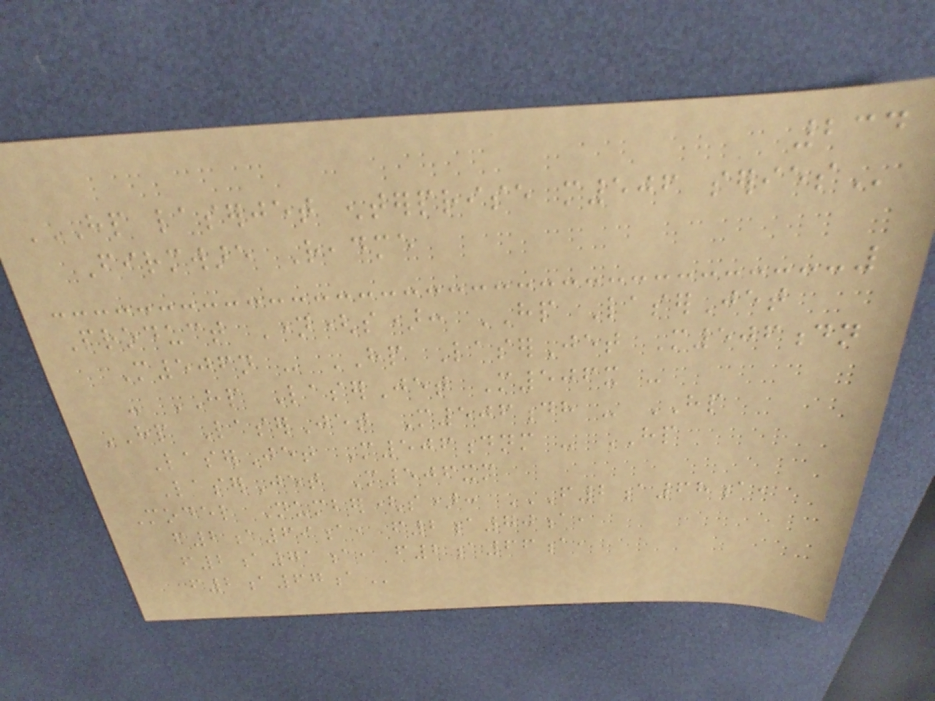234
HP LASERJET ENTERPRISE M506 SERIES
Firmware Readme
Product Name(s): HP LaserJet
M506n - HP LaserJet M506dn
- HP LaserJet M506x -
HP LaserJet M506dh - HP
LaserJet M506dnm - HP
LaserJet M506xm
Model Number(s): F2A68A,
F2A69A, F2A70A,
F2A71A, F2A66A,
F2A67A
